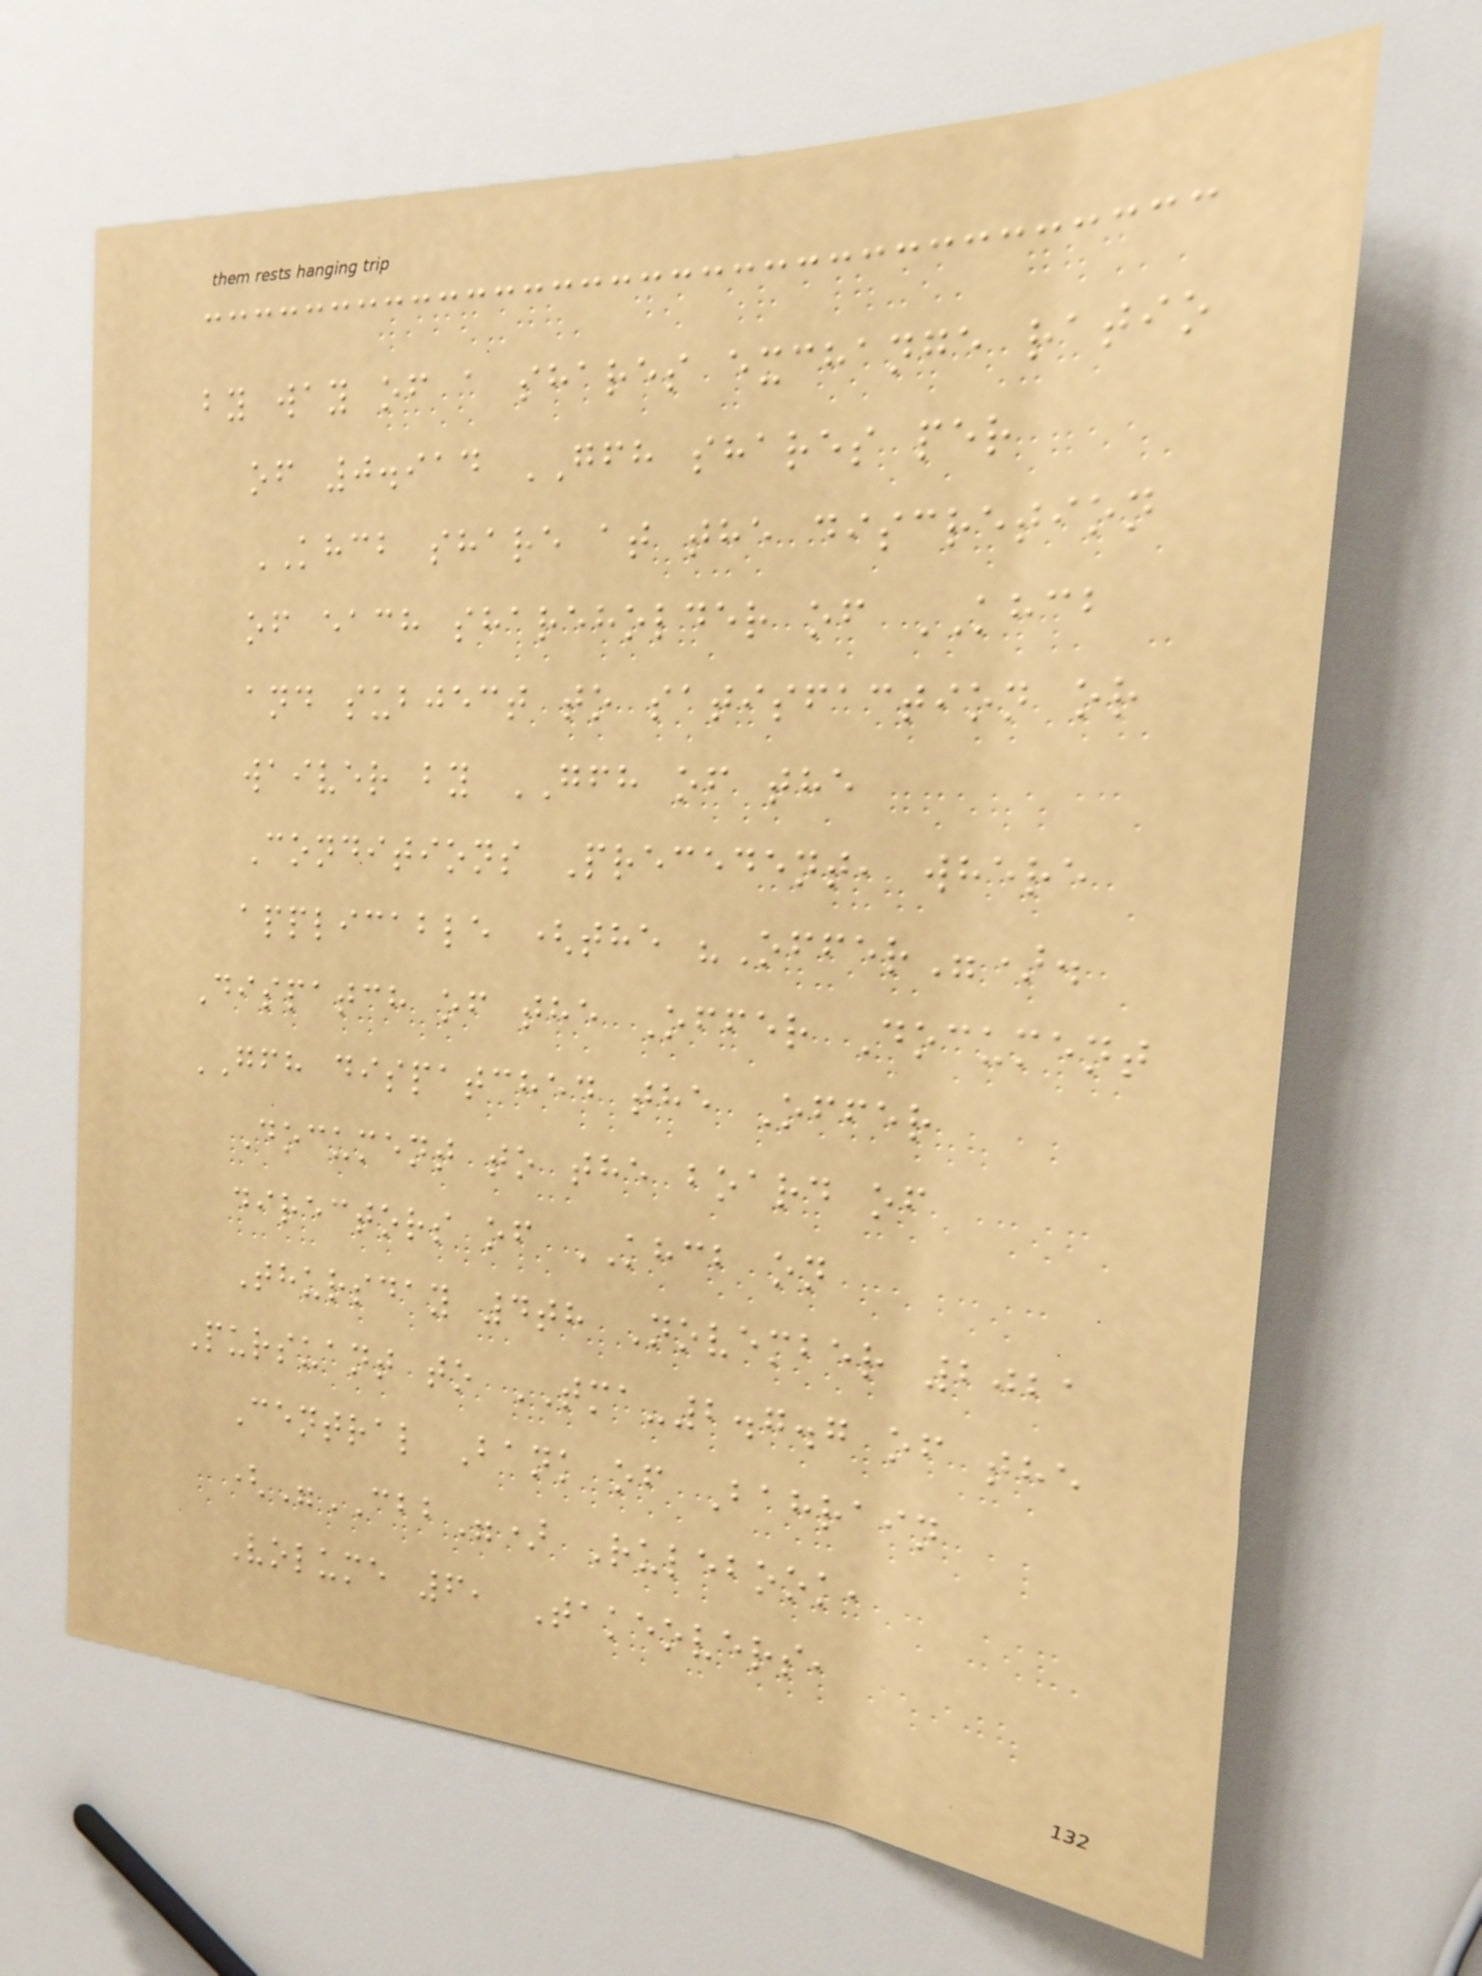by way of a shares exchange ratio
of 0.914 GFH shares per
KHCB share at the discretion
of each shareholder of KHCB
and subject to satisfaction or
waiver by GFH of the
Conditions Precedent, where
applicable (the "Offer").
Dispatch of the Offer Document
GFH dispatched the Offer
Document to the board of
directors of KHCB on
Thursday 4th November 2021
Pursuant to TMA-2.7.7 of the
Central Bank of Bahrain
("CBB") Rulebook,
Volume 6, Takeovers,
